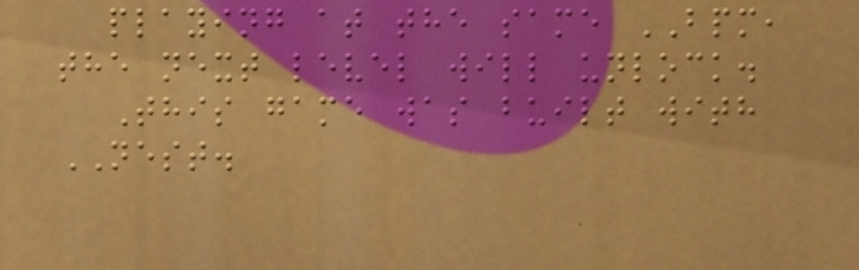playing at the same BPM,
the next level will unlock.
This game was built with
NEST.
